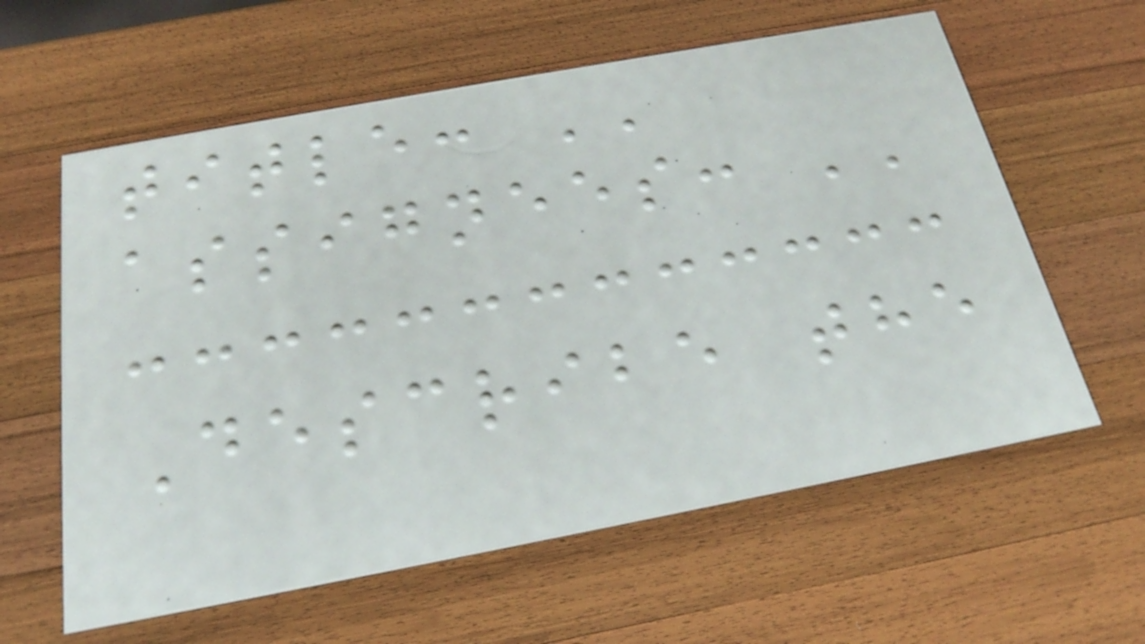title: ''
assignees: ''
Describe the
